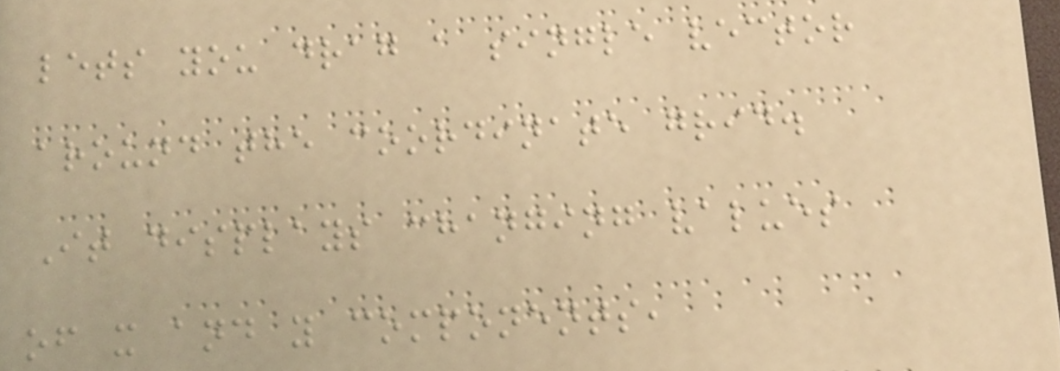lets you drag a single vector
around the coordinate grid.
It displays changing values
of x and y components,
